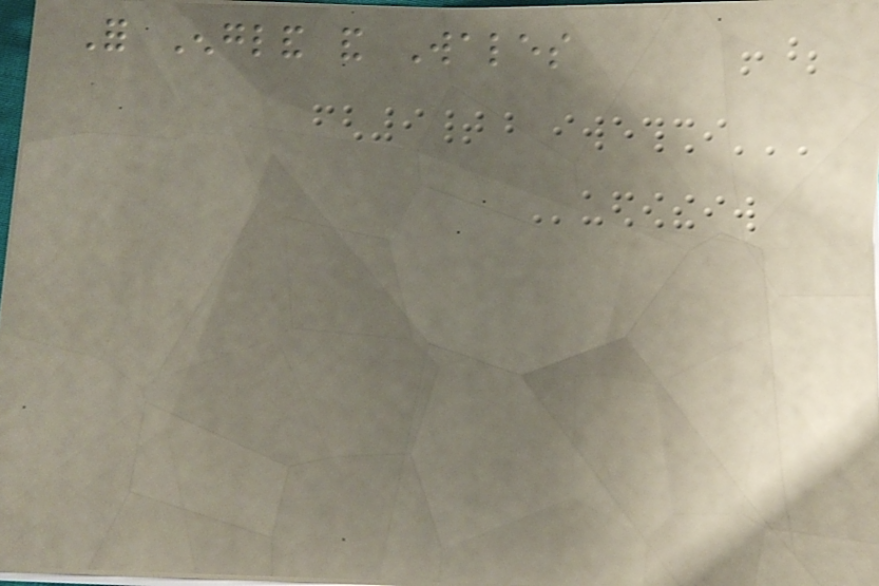For England and Wales
